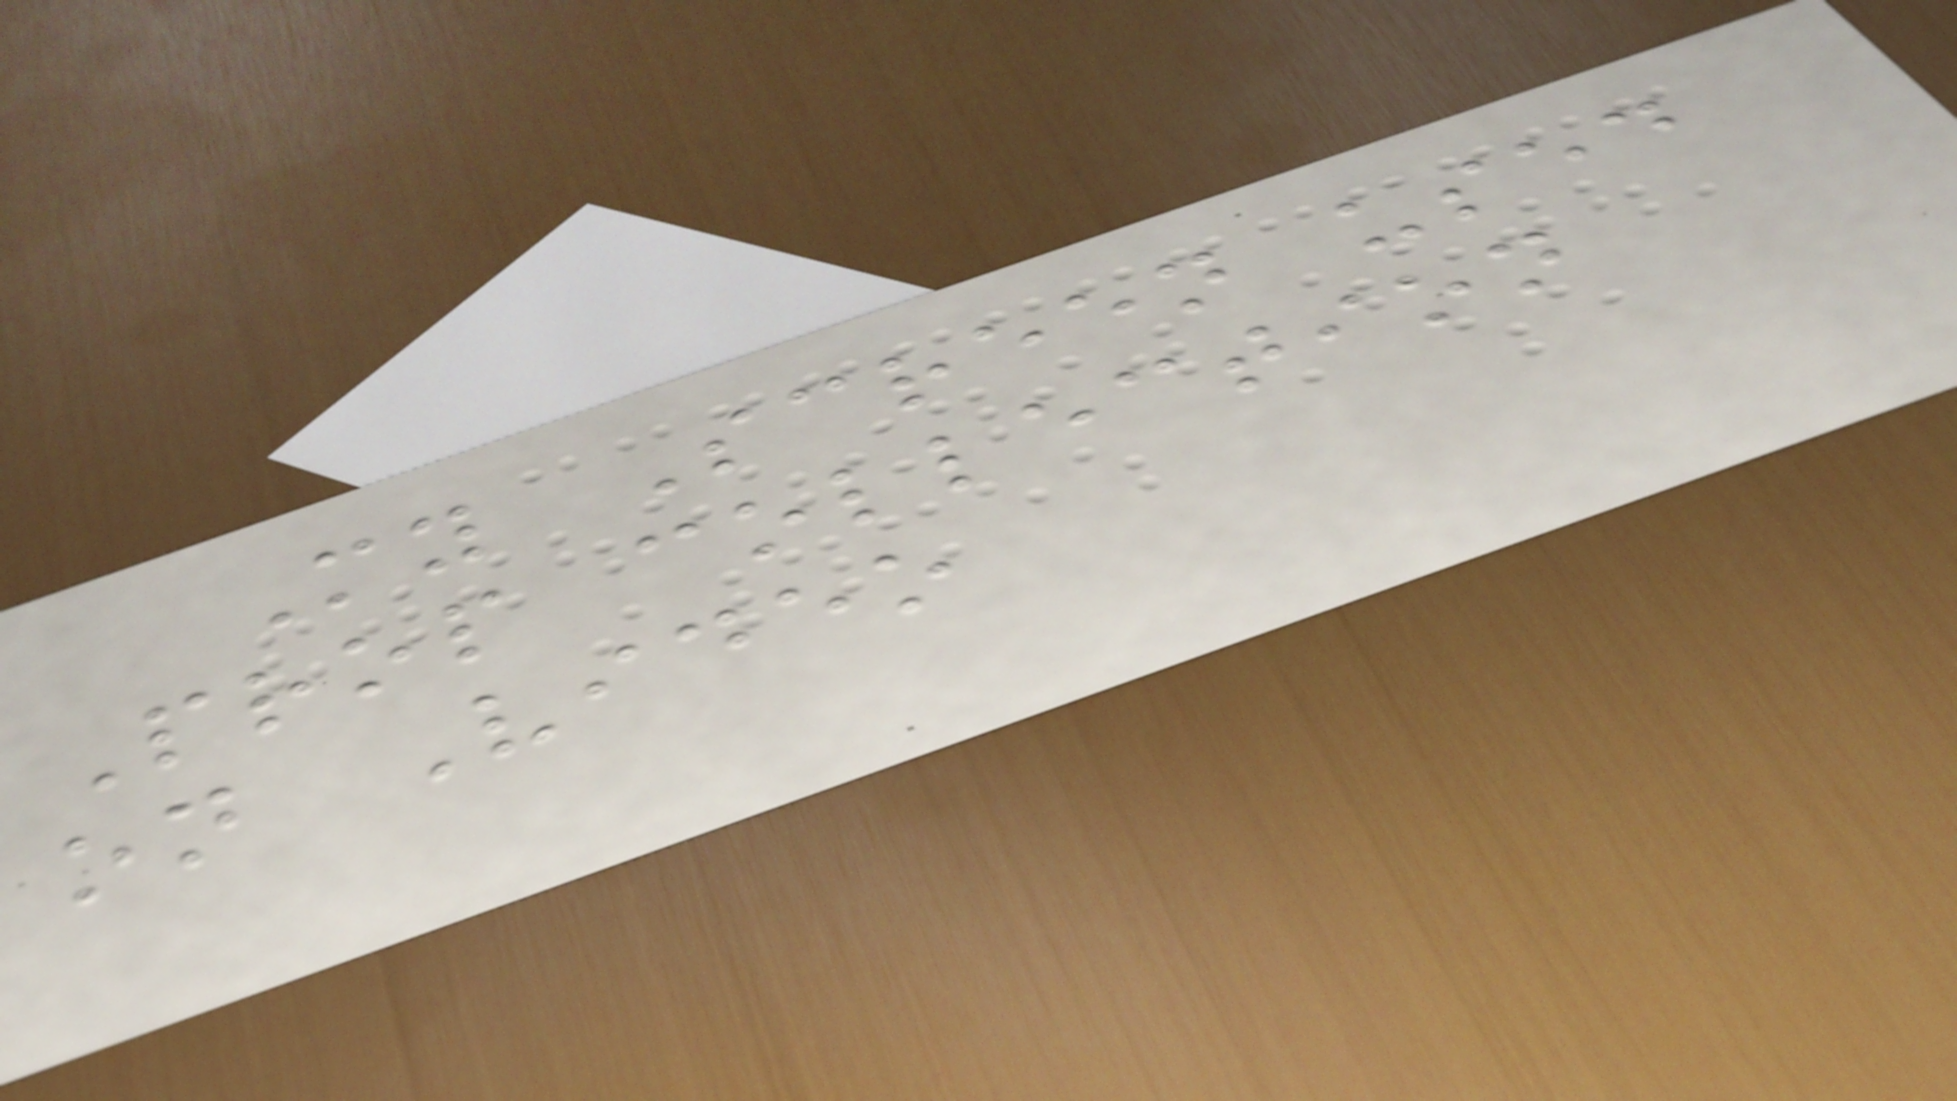My Screen used
Prop collection
on Video
